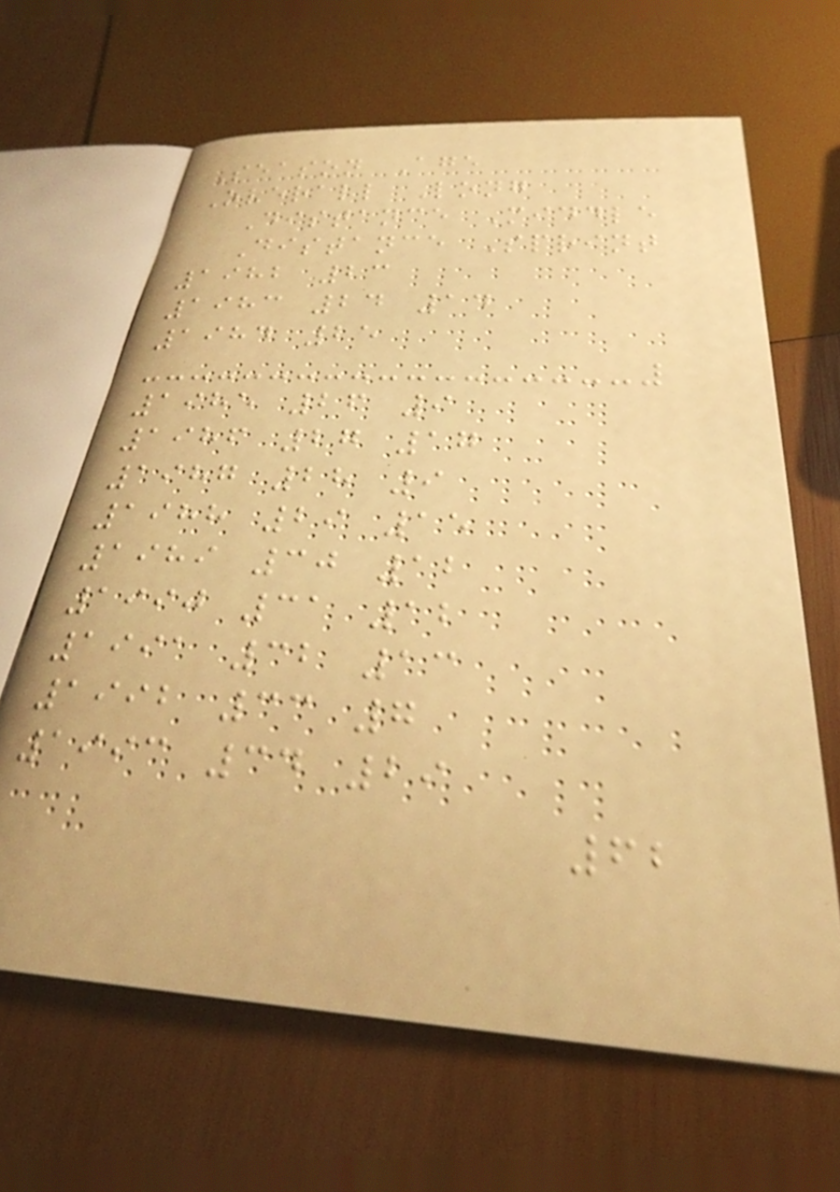Season Age
Overall Long
Distance Middle
Distance Sprint
1982 23
1983 24 14
1984 25
1985 26 9
1986 27 17
1987 28 9
1988 29 15
1989 30 12
1990 31 12
1991 32 13
1992 33 7
1993 34 29
62
